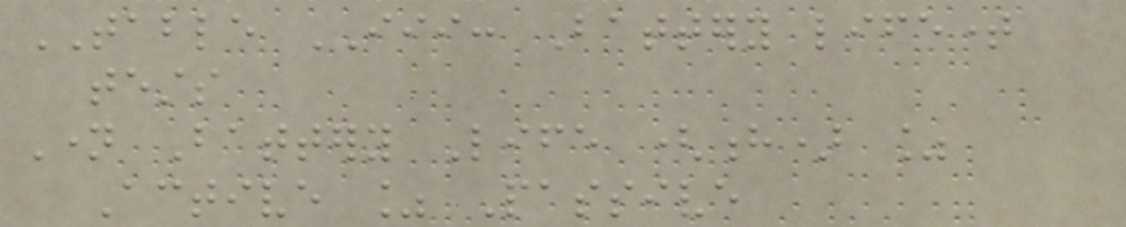TABLE III: Battery lifetime
tests
Name Battery Life (h) %
Active % Passive
